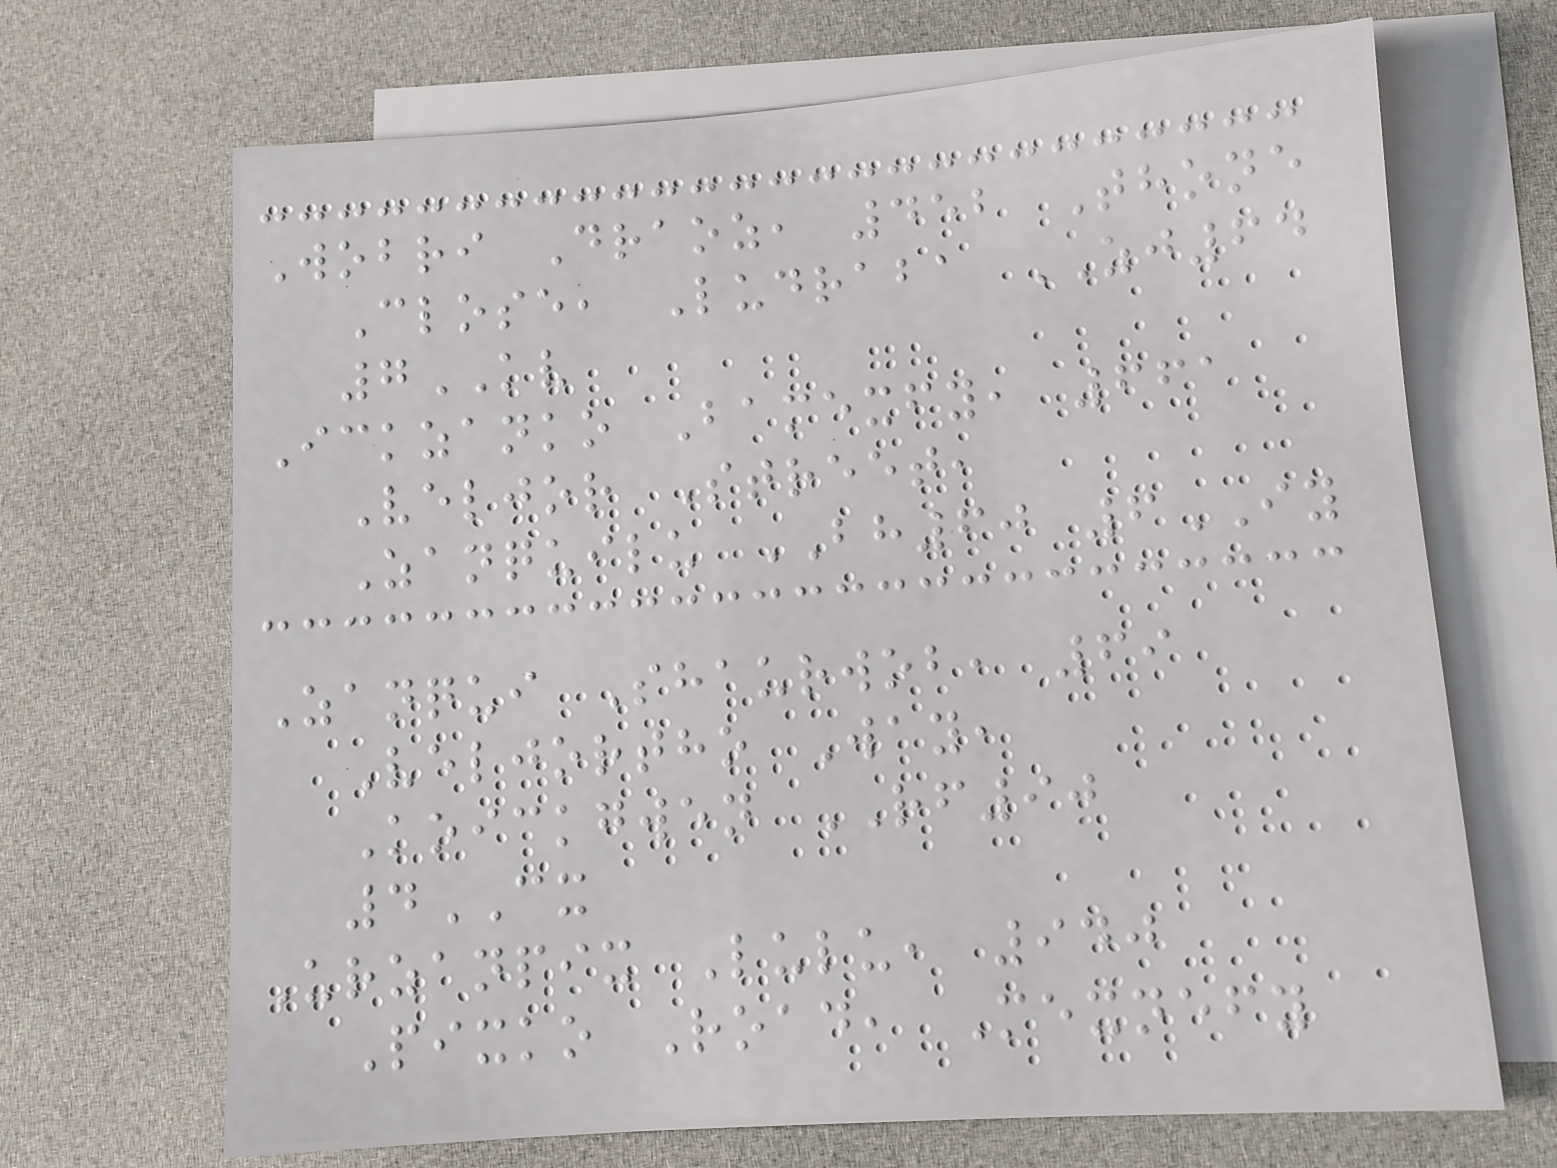Wobri Draoz, 452 Thone
Close, Ludraba ZJ64
7KV
Ickzanko Bamexfy, 661
Veljor Street,
Zanquilu BH60 6IY
Zanqui Shaurwob, 69
Veljortho Way,
Koickgwen RF90
4CX
Urzanpix Lulu, 940
Pixko Road, Mexnefy
